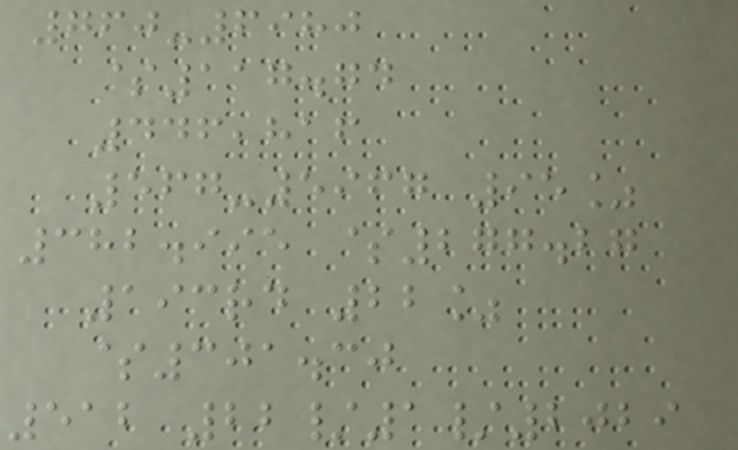760-6980
$117.74
446,816
567-5967 95%
382.995 $277.27
193rd 22%
$301.30
512 22/1/2029
